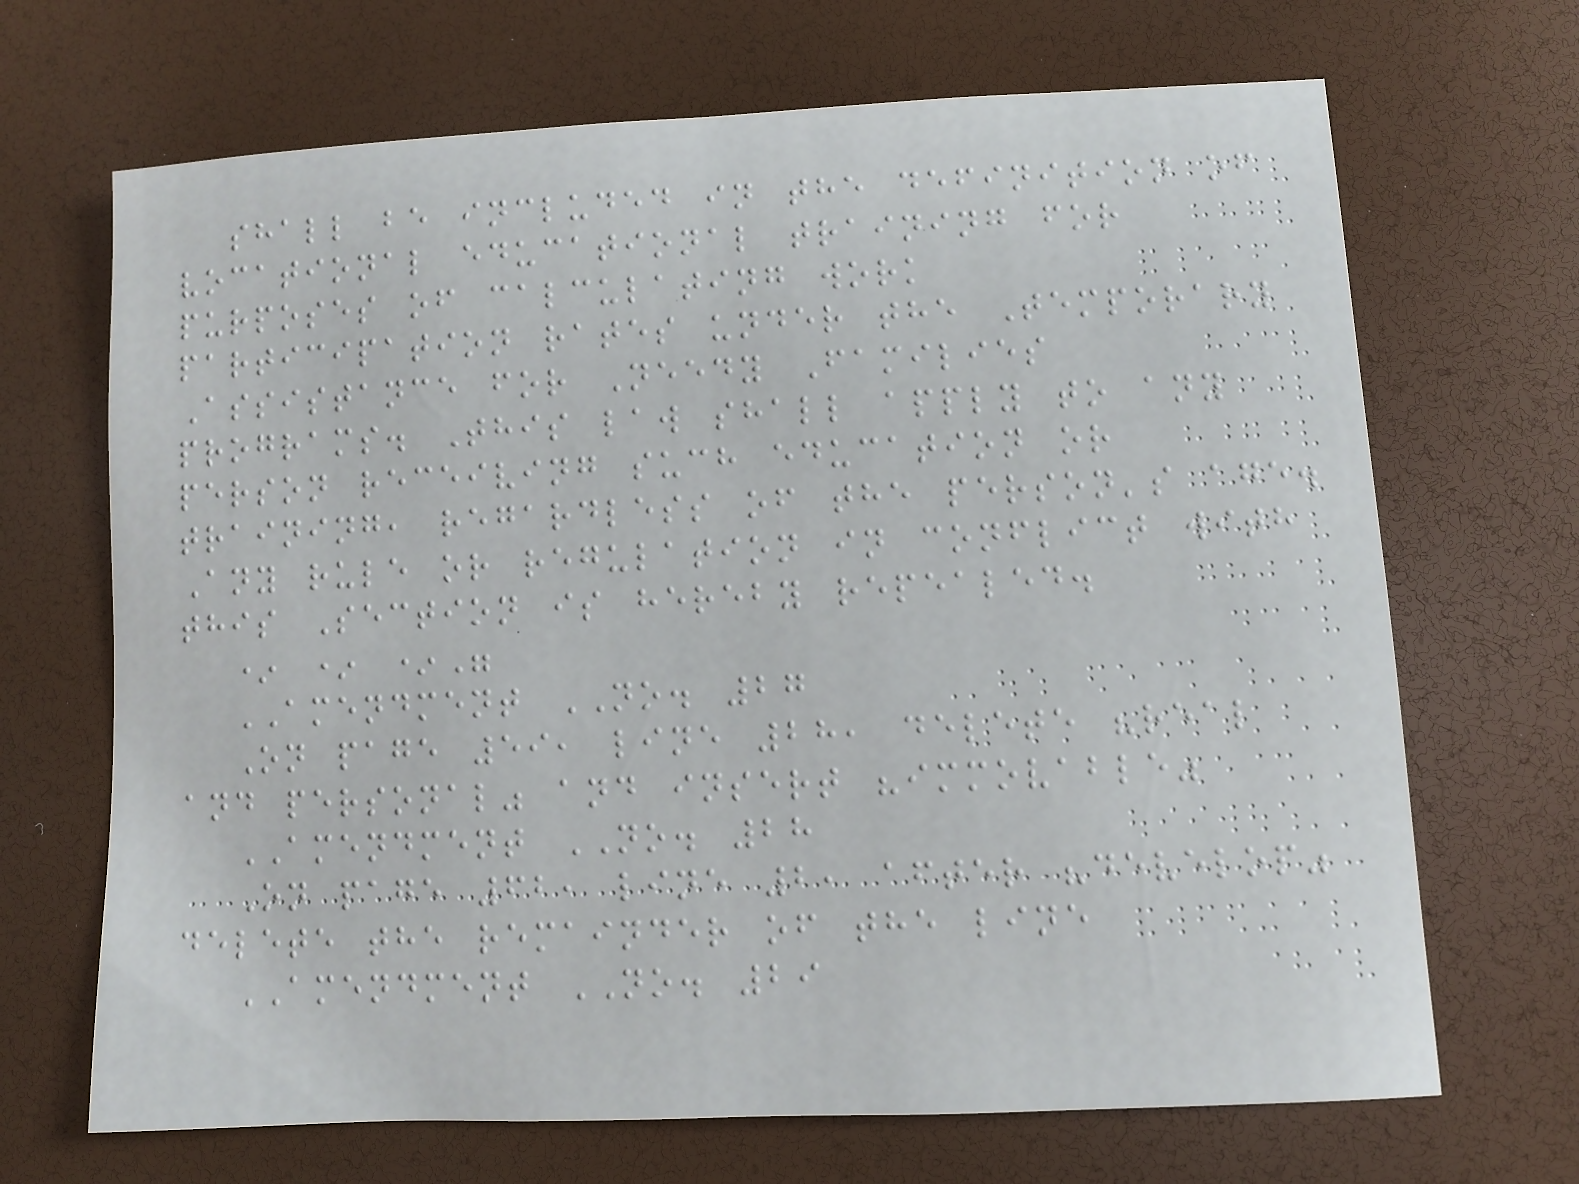shall be included in the definition of
vocational educational training for
purposes of calculating work
participation rates under the Temporary
Assistance for Needy Families
programs. This law shall apply to any
person receiving such education or
training, regardless of the person's age.
Any rule or regulation in conflict with
this Section is hereby repealed.
* * *"
AMENDMENT NO. 27
On page 59, line 28, delete "real
and personal" and insert "immovable"
AMENDMENT NO. 28
On page 62, line 2, after "develop"
delete the remainder of the line
AMENDMENT NO. 29
